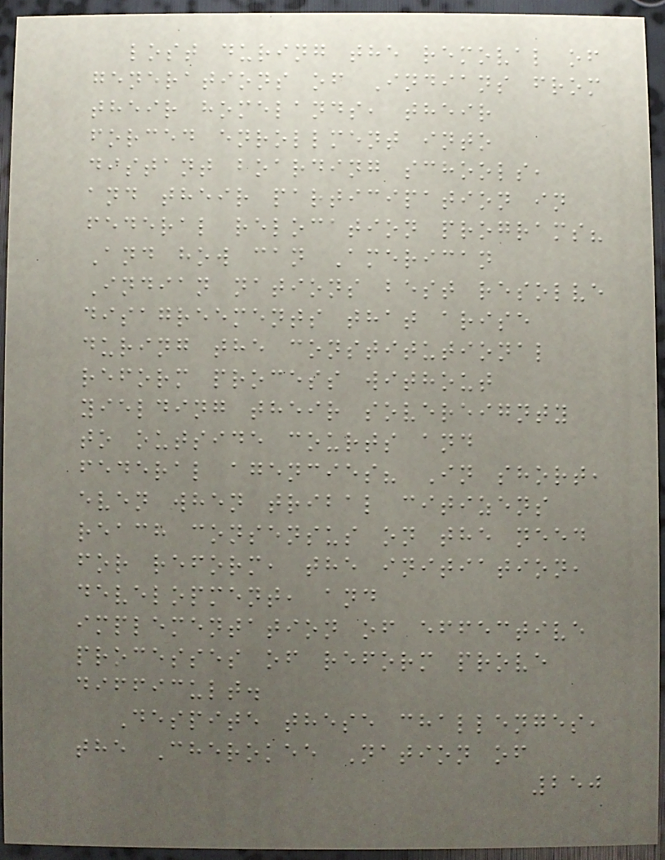lost during the removal of
generations of Indians from
their homelands, their
forced enrollment into
distant boarding schools,
and their participation in
federal relocation programs?
And how can American
Indian nations best resolve
disagreements that arise
during the constitutional
reform process without
yielding their sovereignty
to outside courts and
federal agencies? In short,
even when tribal citizens
reach consensus on the need
for reform, the initiation,
development, and
implementation of effective
processes of reform prove
difficult.
Despite these challenges,
the Cherokee Nation of
250
